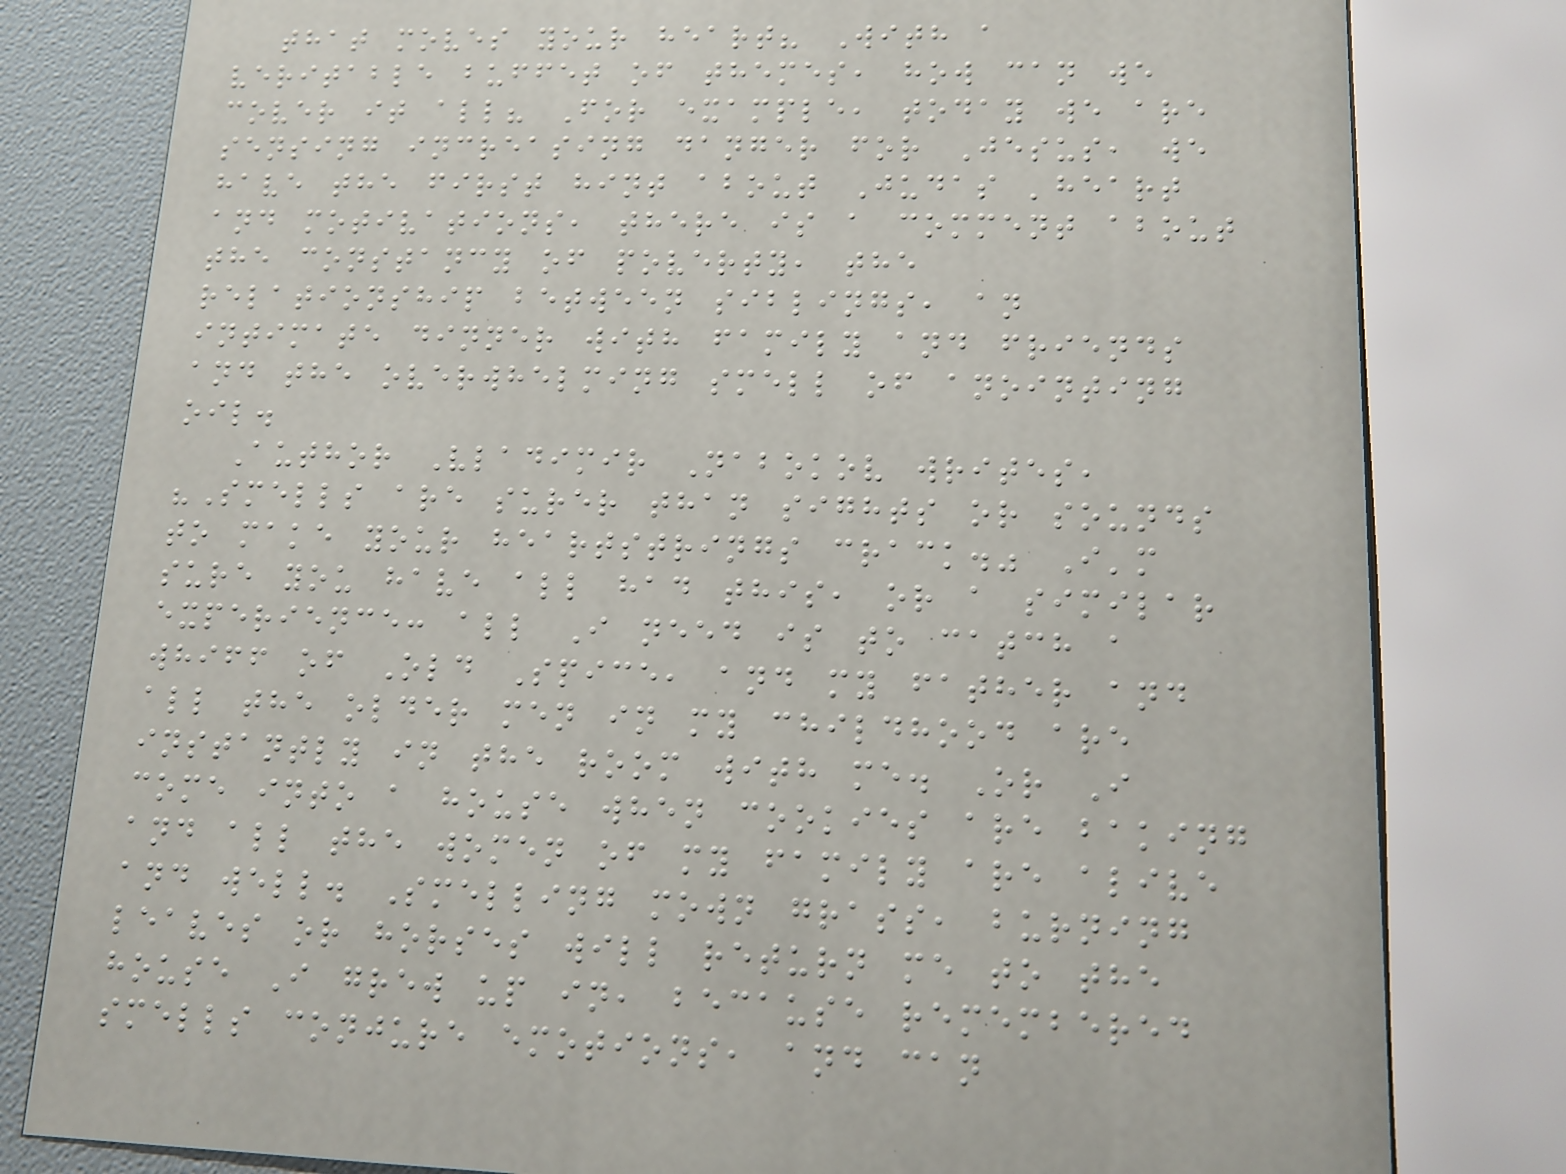that moves your heart? With a
veritable buffet of themes, how can we
cover it all? For example, today we are
sensing increasing danger for Jesus, we
have the first hint about Judas 'heart
and motivations, there is a comment about
the constancy of poverty, the
relationship between siblings, an
intimate dinner with family and friends
and the overwhelming smell of anointing
oil.
Author Vladimir Nabokov writes,
"Smells are surer than sights or sounds
to make your heartstrings crack." I'm
sure you have all had this, or a similar
experience: all I need is to catch a
whiff of Old Spice, and my father and
all the older men in my childhood are
instantly in the room with me. Or I
come into a house when cookies are baking
and all the women of my family are alive
and well. Smelling mown grass, burning
leaves or horses will return me to the
house I grew up in, because remembered
smells conjure emotions, and can
